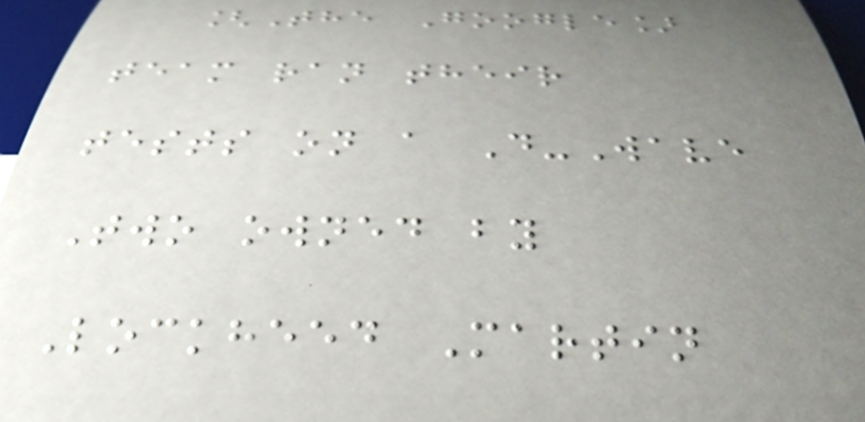[The Google]
team ran their
tests on a D-Wave
Two owned by
Lockheed Martin
